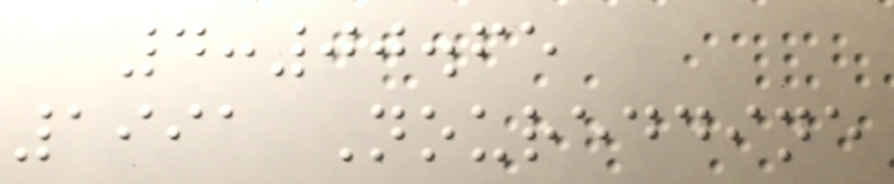4:00.65
1991 Noureddine
